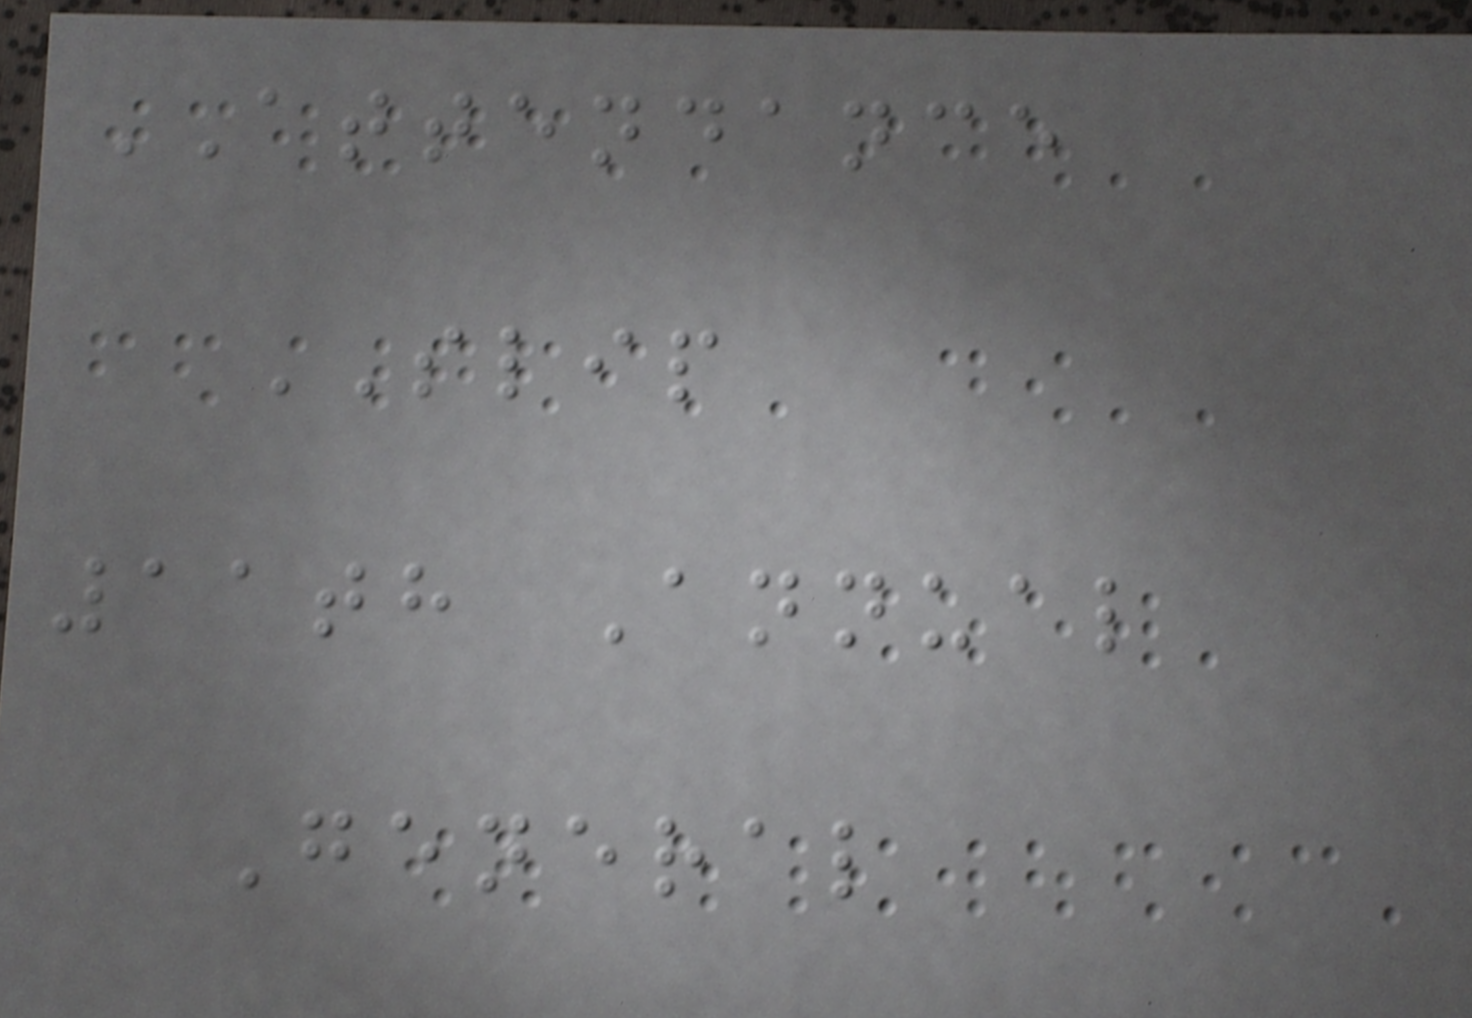ATTENDANCE
SLIP
11th Annual
General
